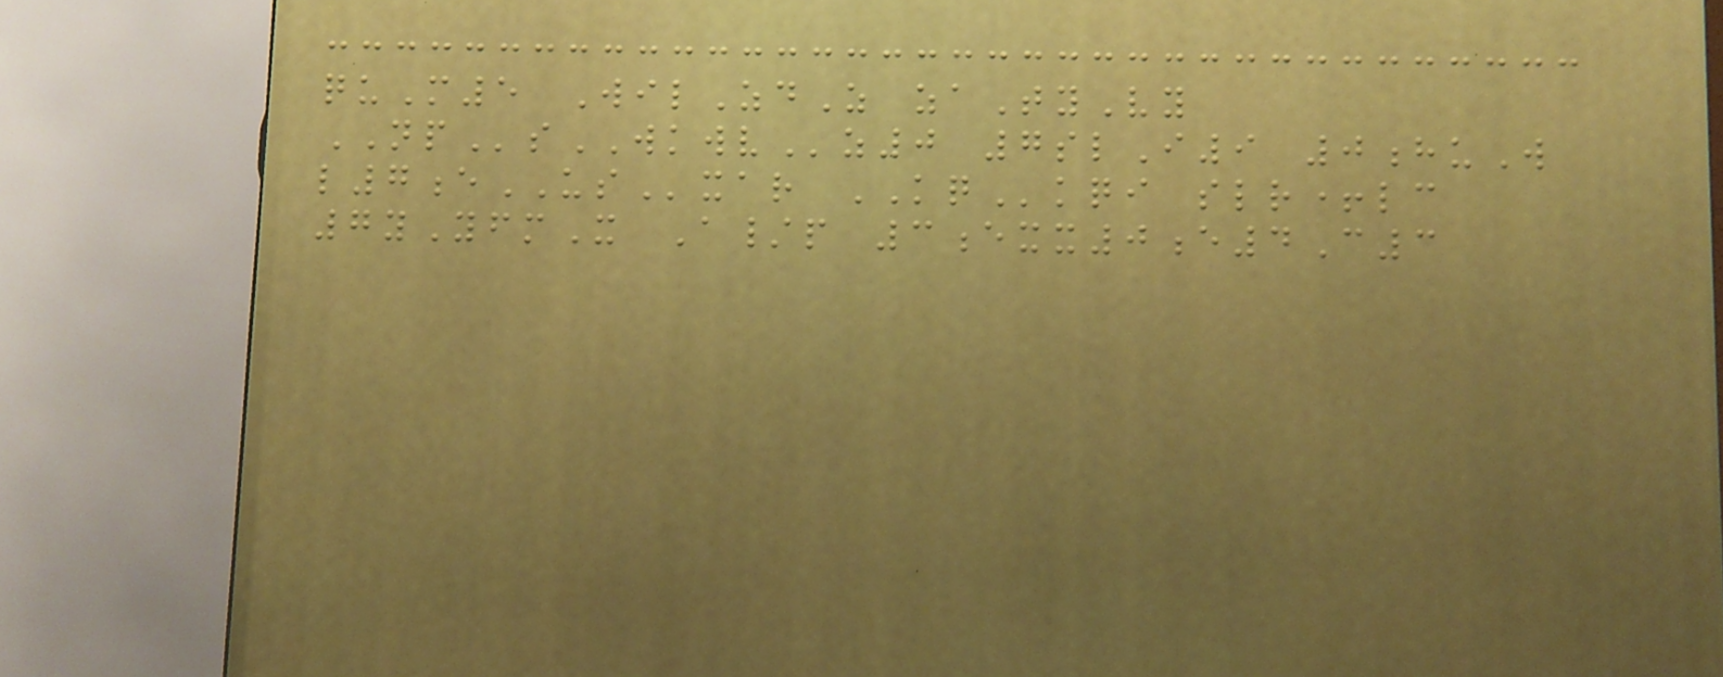quM5 WilZdZ zaTyVy
NPsWKWVz0 7slI9 0huW
l7eUSxar KQkqi slr+lc
7yYfmX A/p 3exx0e4C3
